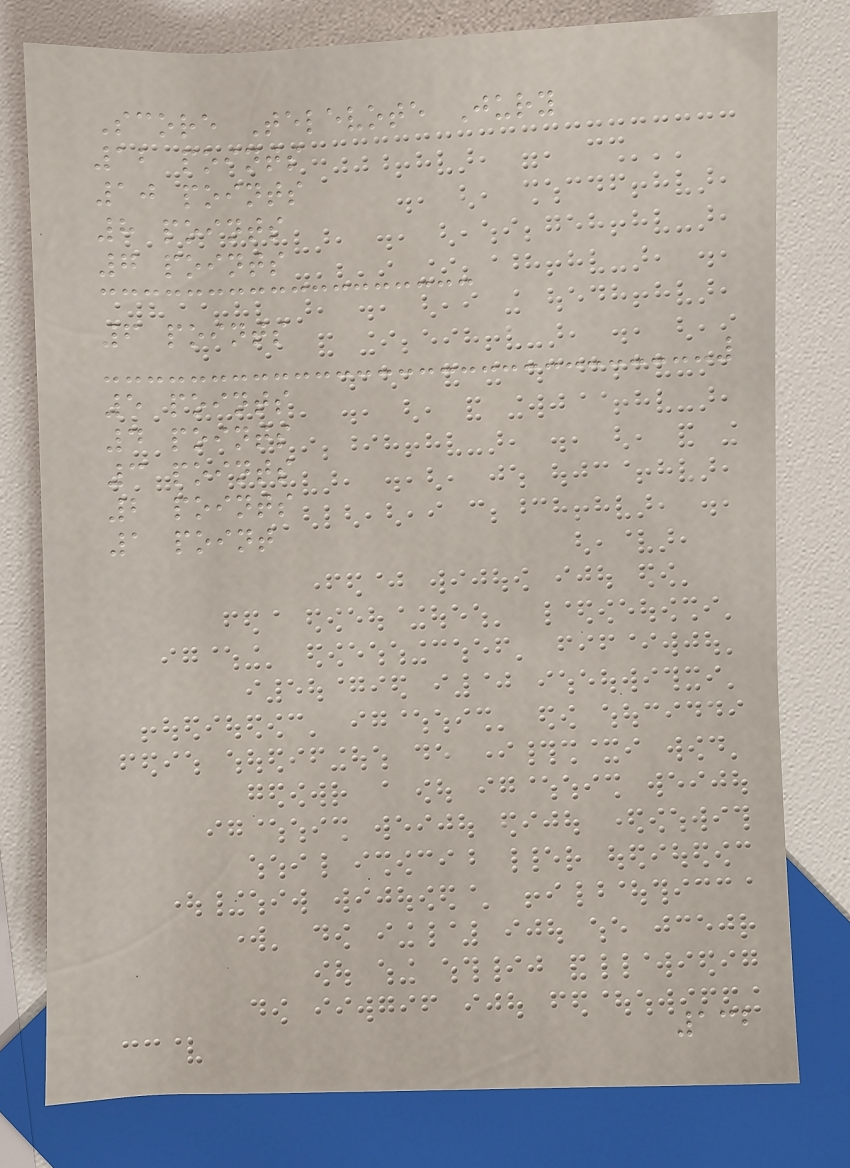Score Televote Jury
12 points
10 points
8 points
7 points
6 points
5 points
4 points
3 points
2 points
1 point
132
